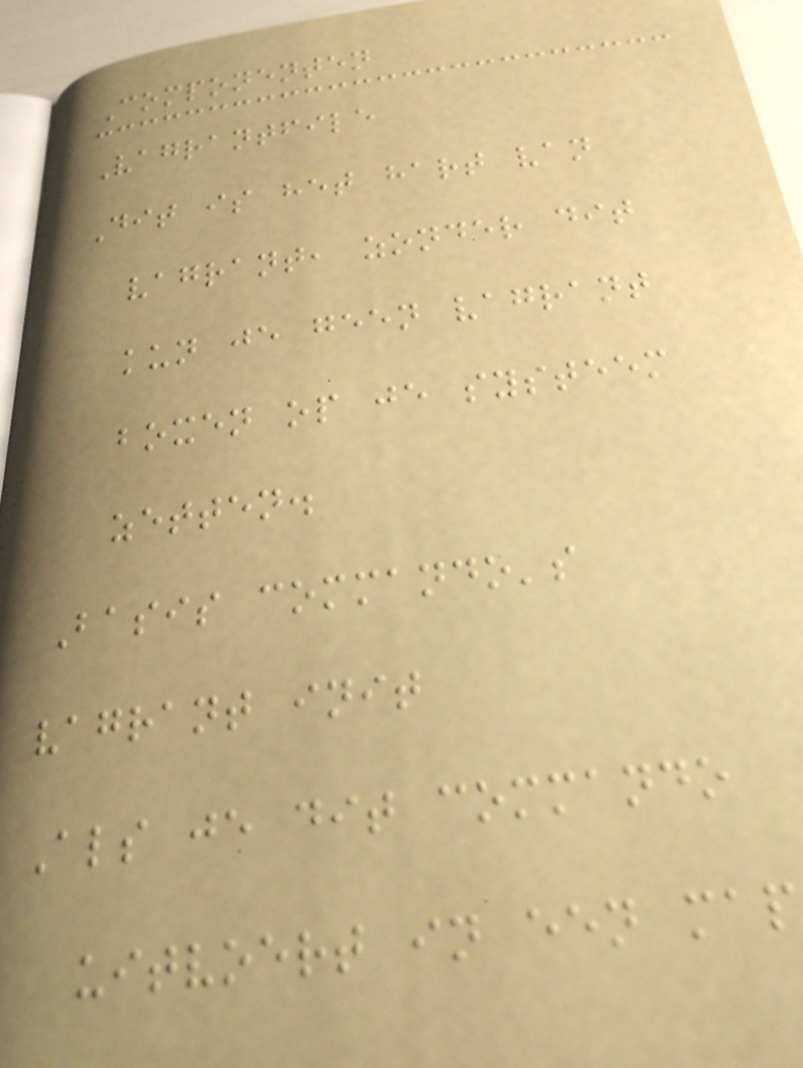Componenten
Vagrantfile
Dit is het hart van
vagrant, zonder dit
kun je geen vagrant
boxen op je systeem
zetten.
Basis commando's
vagrant init
Als je dit commando
uitvoert in een map
